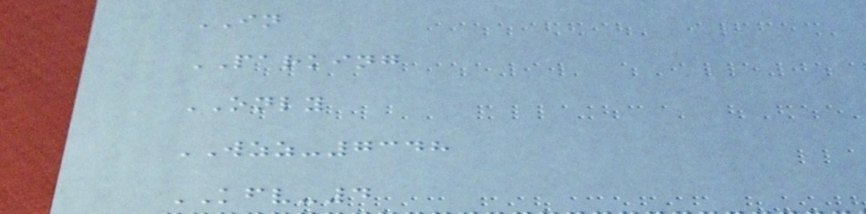IN
PARKING
ONLY
WZZ-7348
KFV-4
